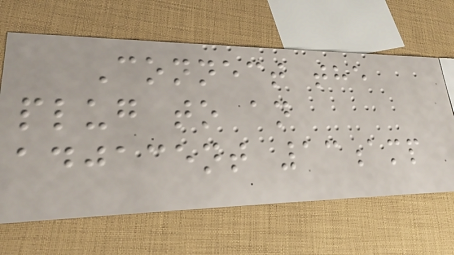Connect the
plug to an
adjacent 13amp
